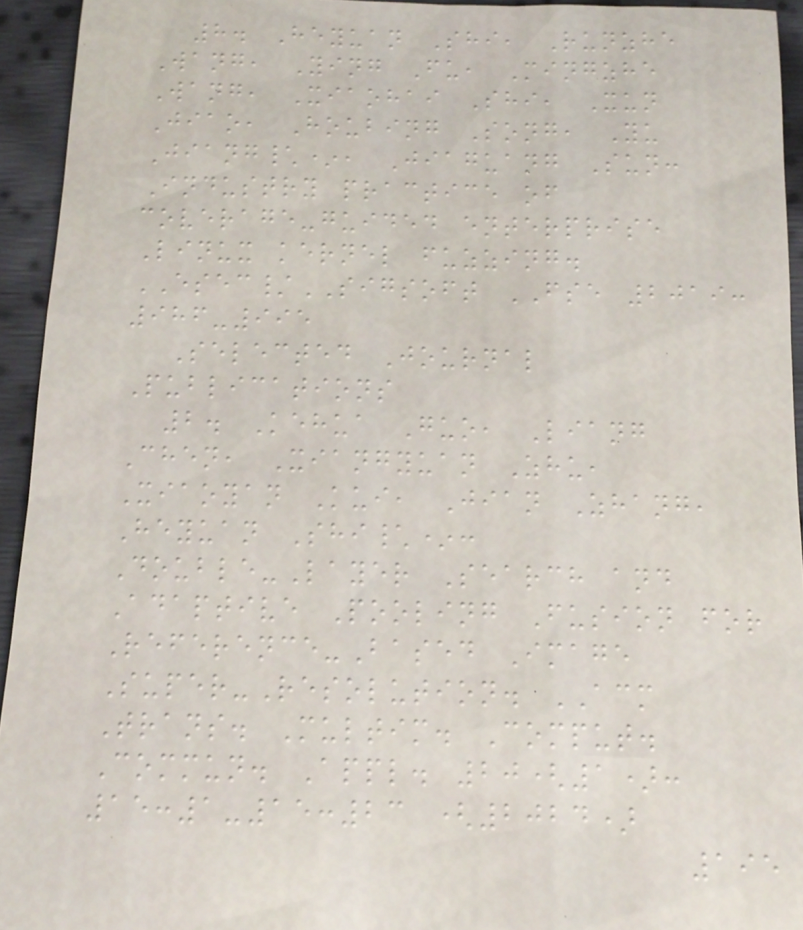8. Heyuan Shi, Runzhe
Wang, Ying Fu, Mingzhe
Wang, Xiaohai Shi, Xun
Jiao, Houbing Song, Yu
Jiang\*, Jiaguang Sun:
Industry practice of
coverage-guided enterprise
Linux kernel fuzzing.
ESEC/SIGSOFT FSE 2019:
986-995
Selected Journal
Publications
2. Kehua Guo, Liang
Chen, Xiangyuan Zhu,
Xiaoyan Kui, Jian Zhang,
Heyuan Shi\*:
Double-Layer Search and
Adaptive Pooling Fusion for
Reference-Based Image
Super-Resolution. ACM
Trans. Multim. Comput.
Commun. Appl. 20(1):
15:1-15:23 (2024)
195
